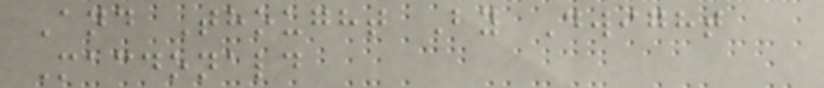And Thought By Dwight
Macdonald
